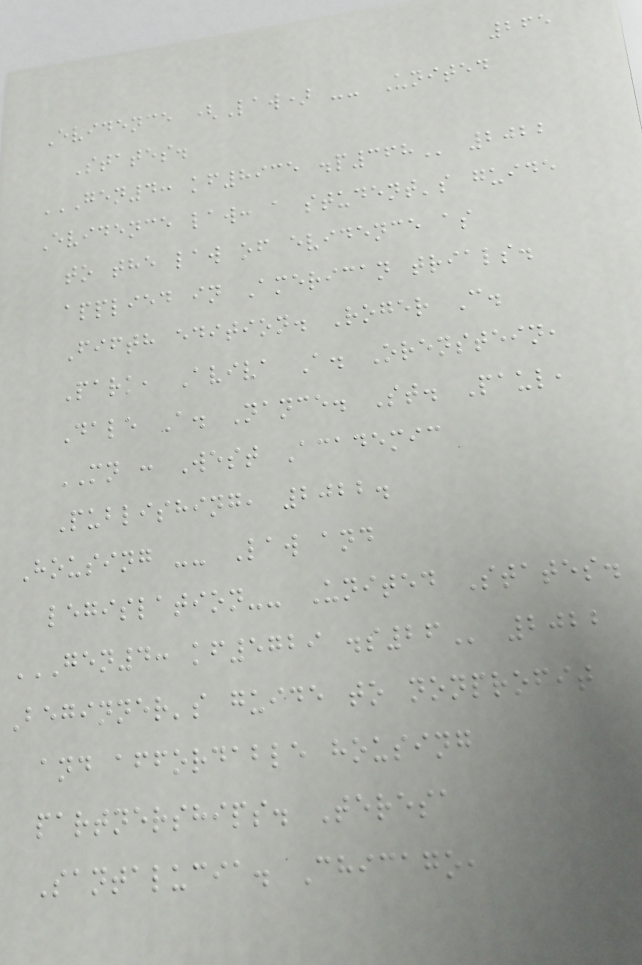265
Evidence (Law) -- United
States.
GEN4: KF8935 .P368 2022
Evidence law: a student's guide
to the law of evidence as
applied in American trials.
Fifth edition. Roger C.
Park, Aviva A. Orenstein,
Dale A. Nance. St. Paul,
MN : West Academic
Publishing, 2022.
Housing -- Law and
legislation-- United States.
GEN4: KF5729 .S26 2022
Beginner's guide to nonprofit
and affordable housing
partnerships. Teresa
Santalucia. Chicago,
